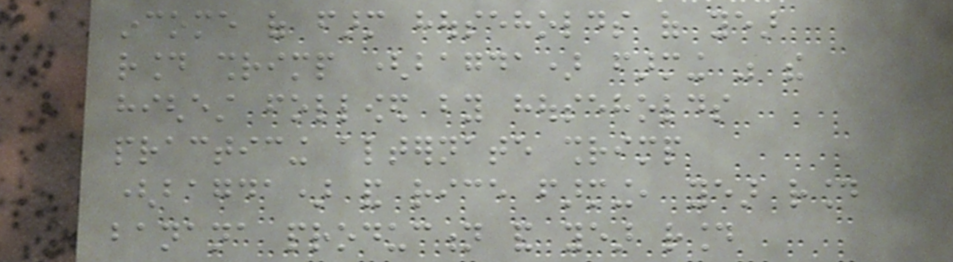income of farm households of year
round shrimp (bagda) farming was the
highest followed by households
practicing alternate shrimp
(bagda) and rice farming, year round
banana production and year round
